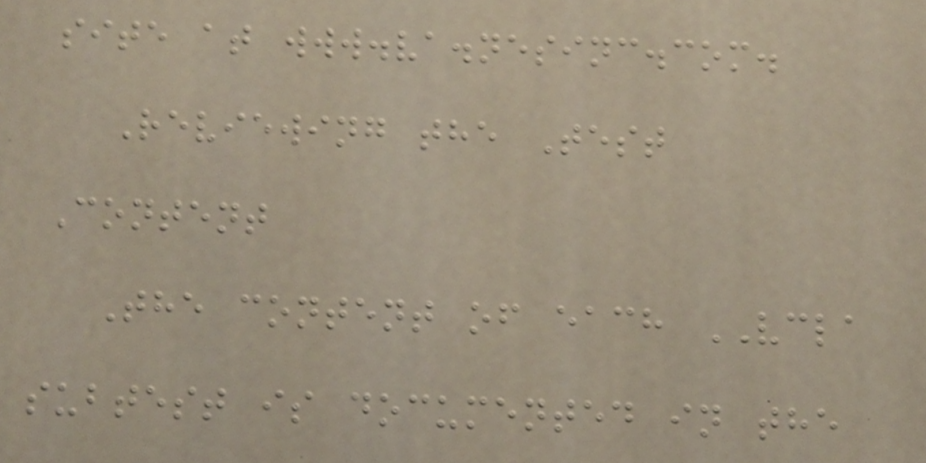site at www.va.nesinc.com.
Reviewing the Test
Content
The content of each VCLA
subtest is documented in the
